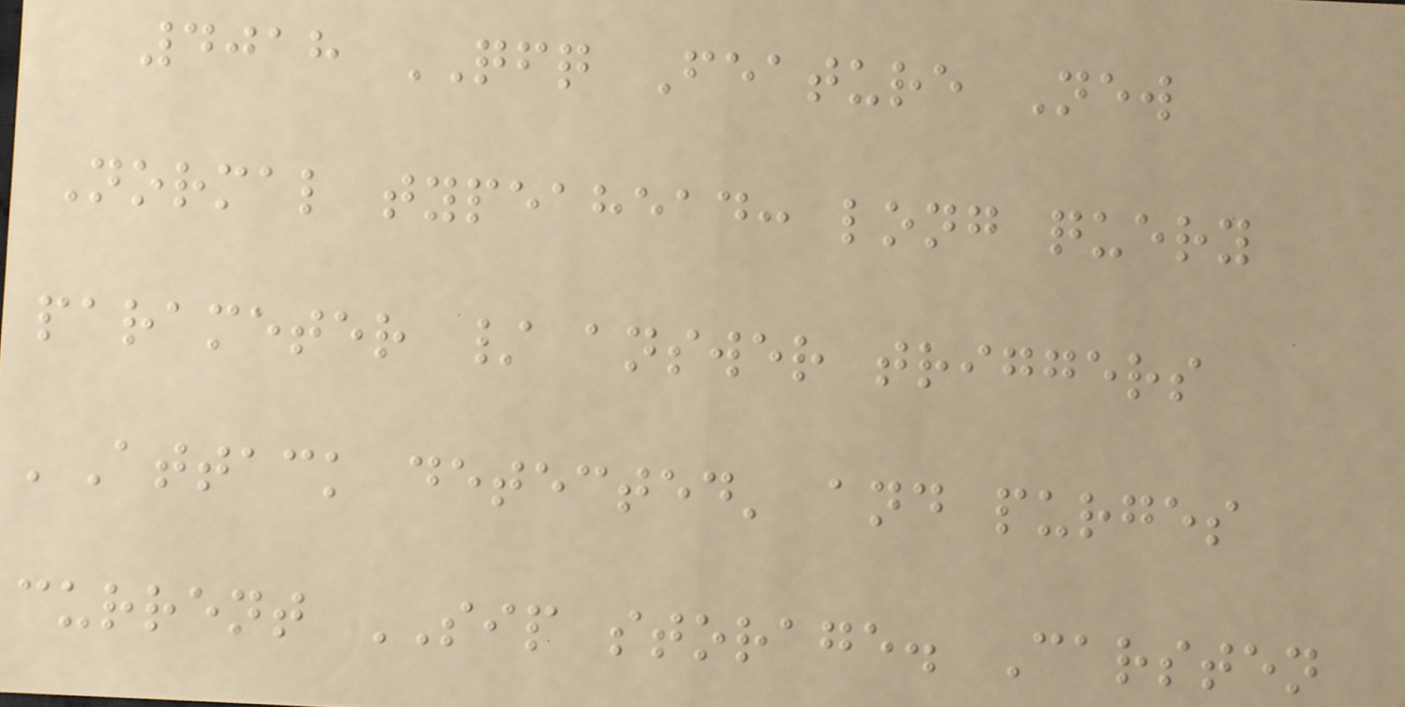4018 QFQ Feature New
Normal typeahead: long query
parameter / answer triggers
'Attack detected' and purges
current SIP storage. Carsten
